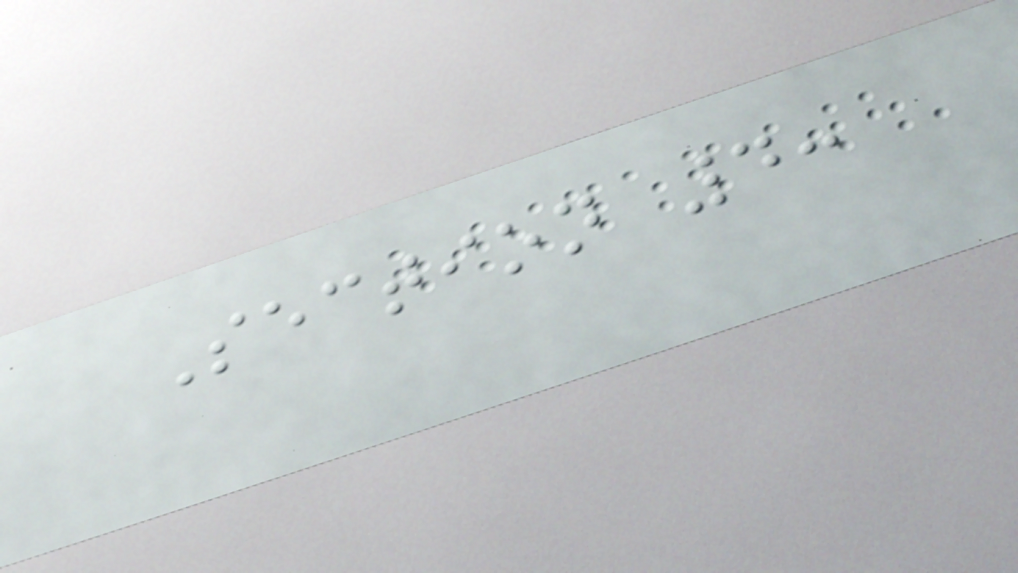Section 4:
